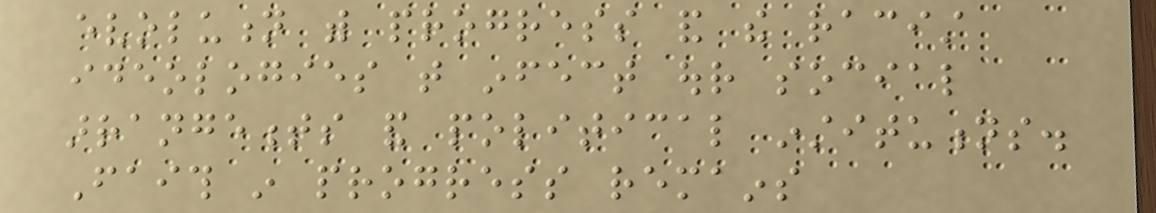evolution with progress and the racist
ideologies that infect our social
arrangements and political institutions.
Faith in progress remains
